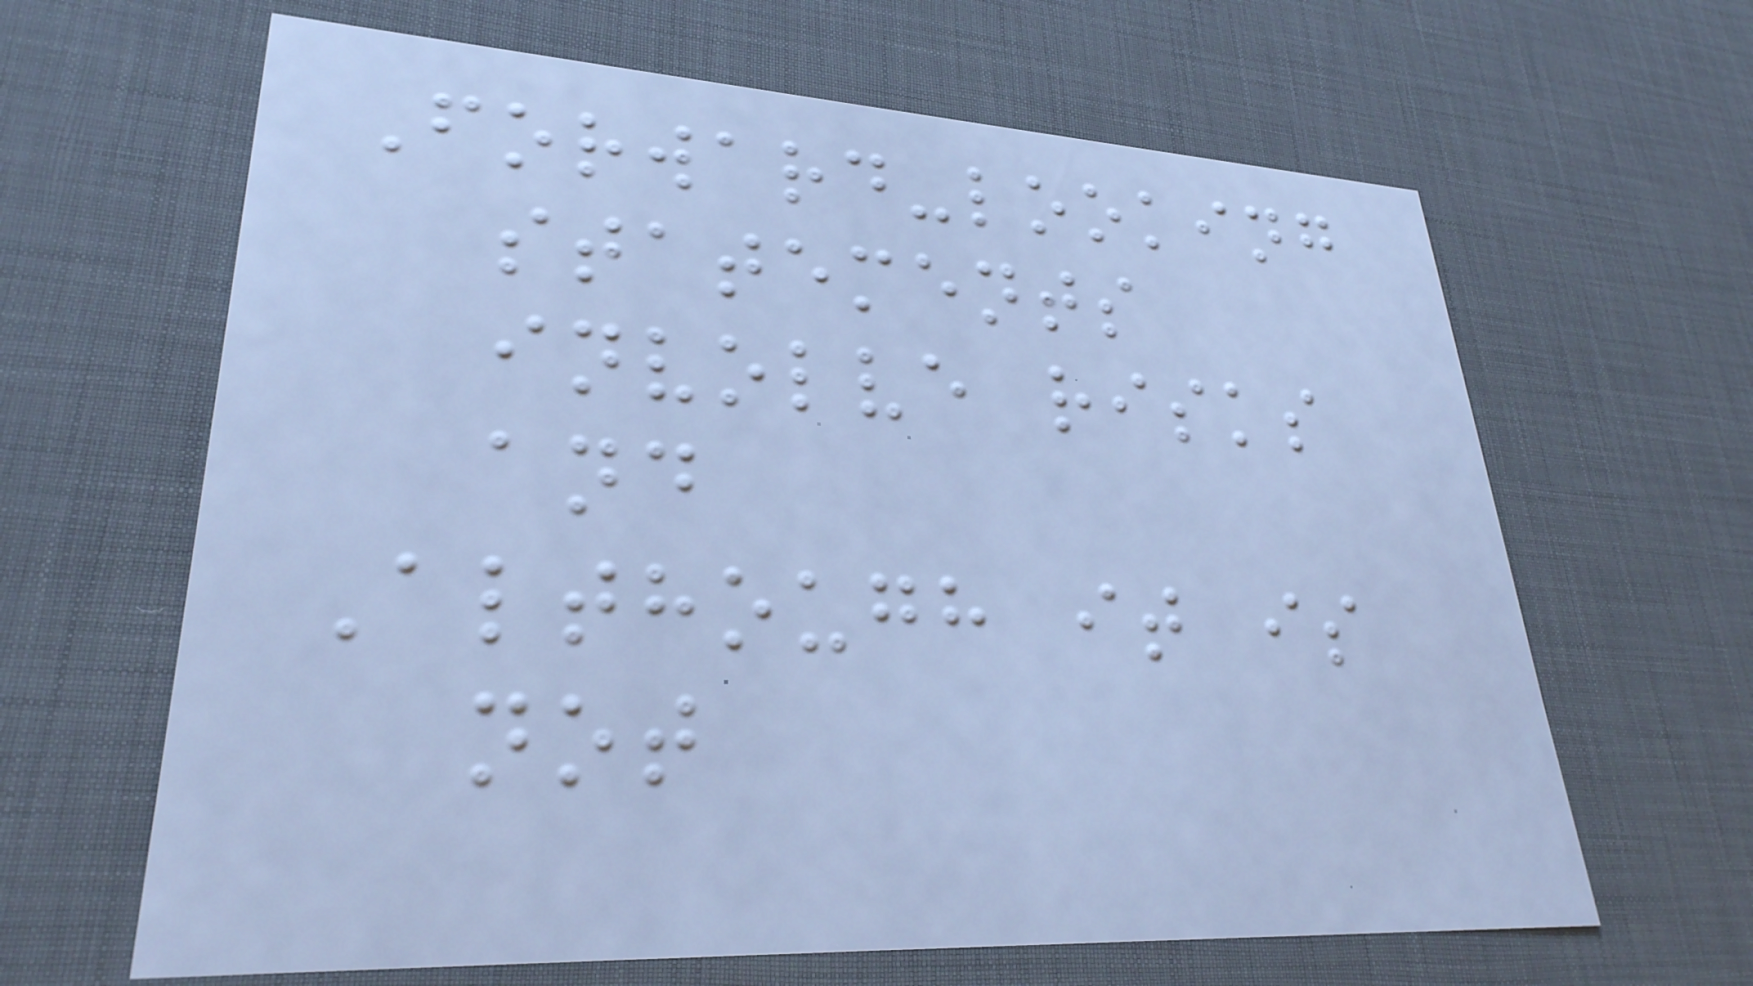Forward-looking
statements
involve risks
and
Although it is
not
